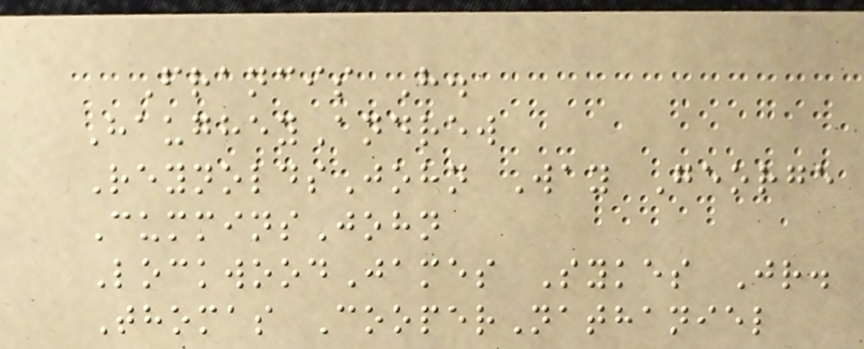Francis H.
HaugheyAndrew
ReynoldsJohn Way George
CumminsJohn
LockwoodJames Sykes Jr.
Thomas CooperNathaniel
